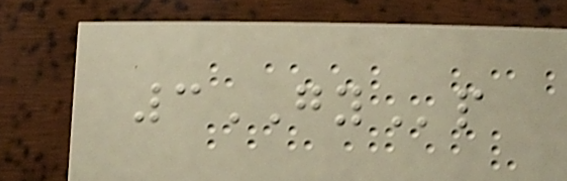3GYp
